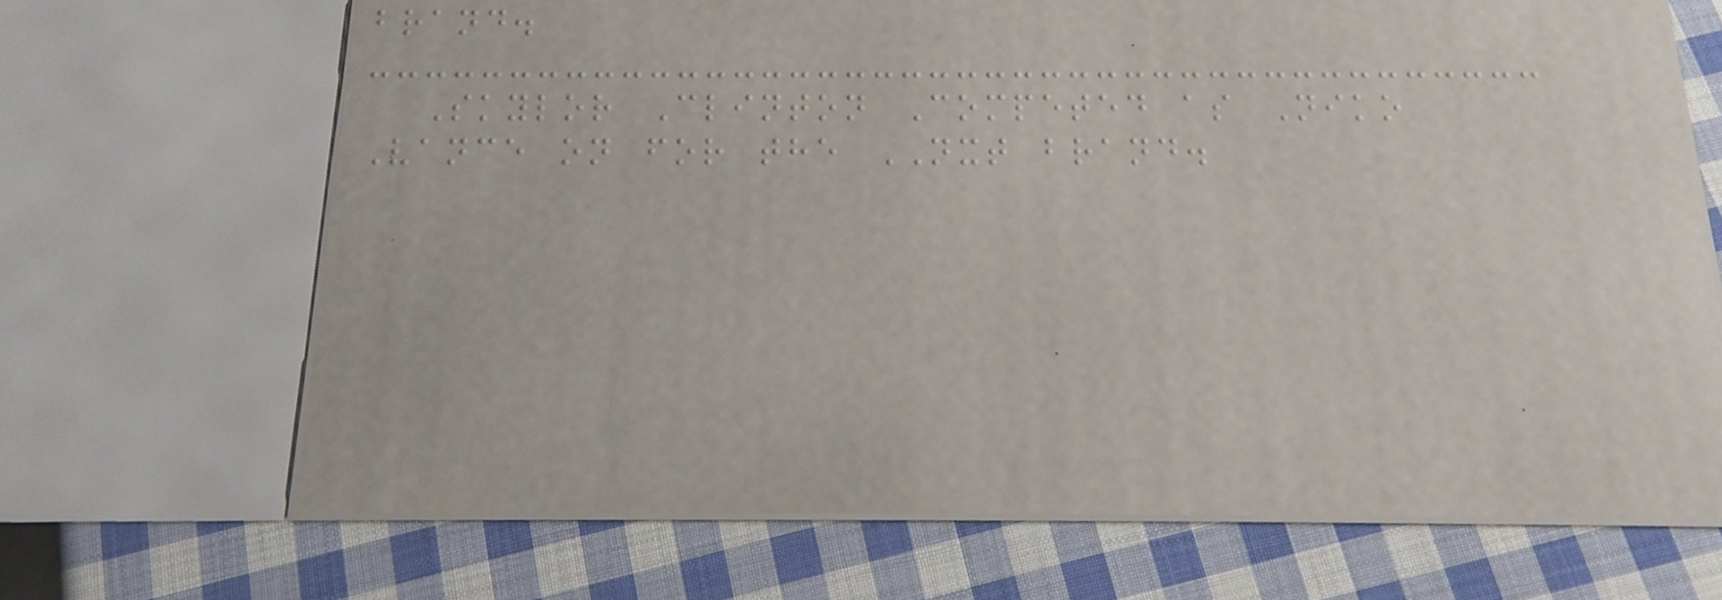brand.
Skylor Clinton Competed as Niko
Vance on for the NXT brand.
